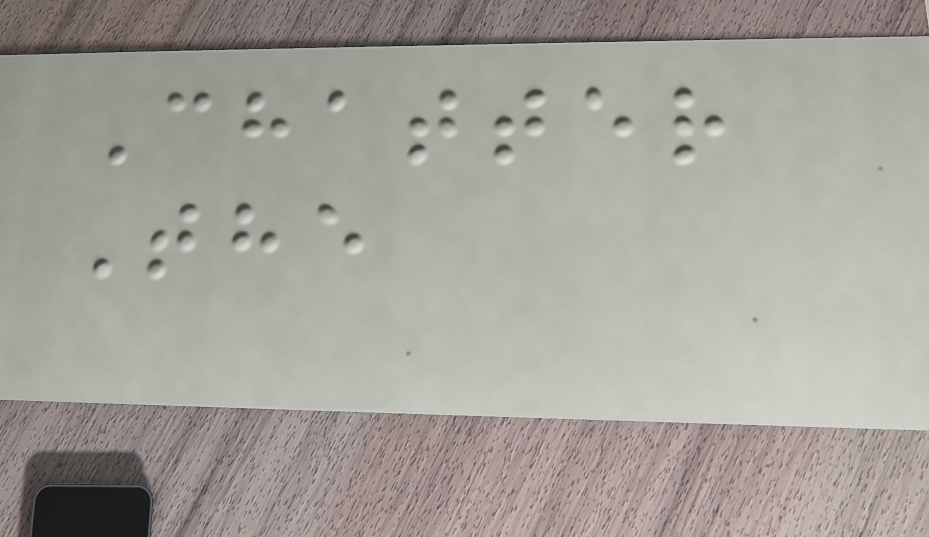Chatter
The
